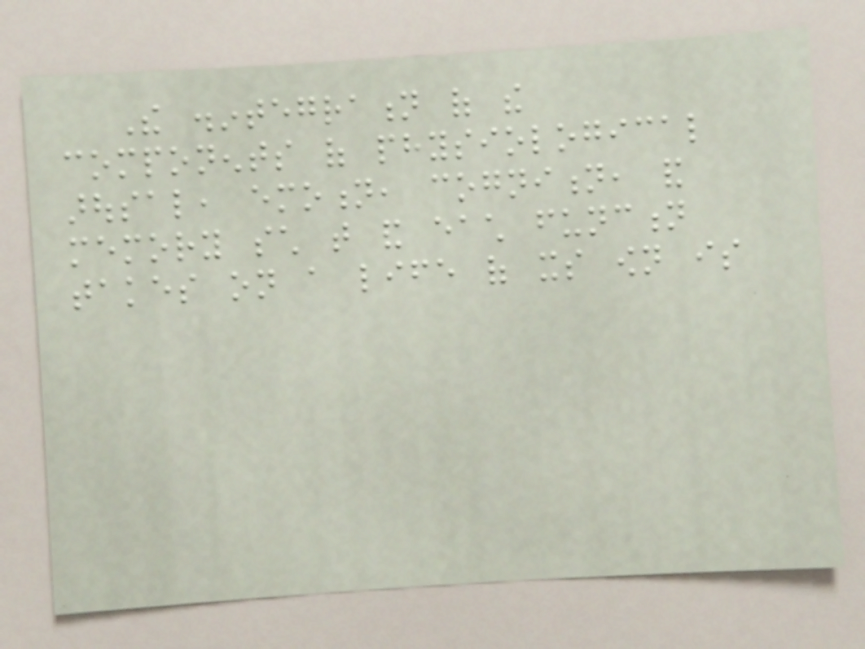The disintegration of the
components of physiological
arousal, emotion, cognition, and
memory such that and each function
takes on a life of its own is
